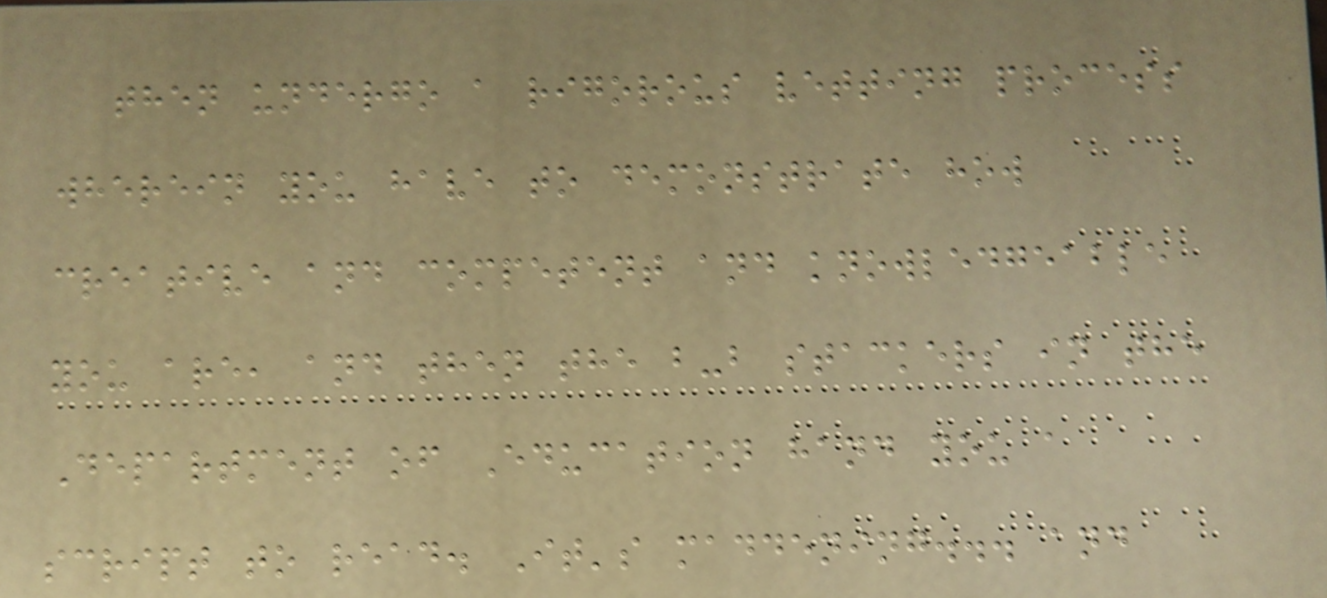then undergo a rigorous vetting process
wherein you have to demonstrate how
creative and competent and knowledgeable
you are, and then the b-b stackers in the
Department of Education hand you a
script to read. It's maddening... and
